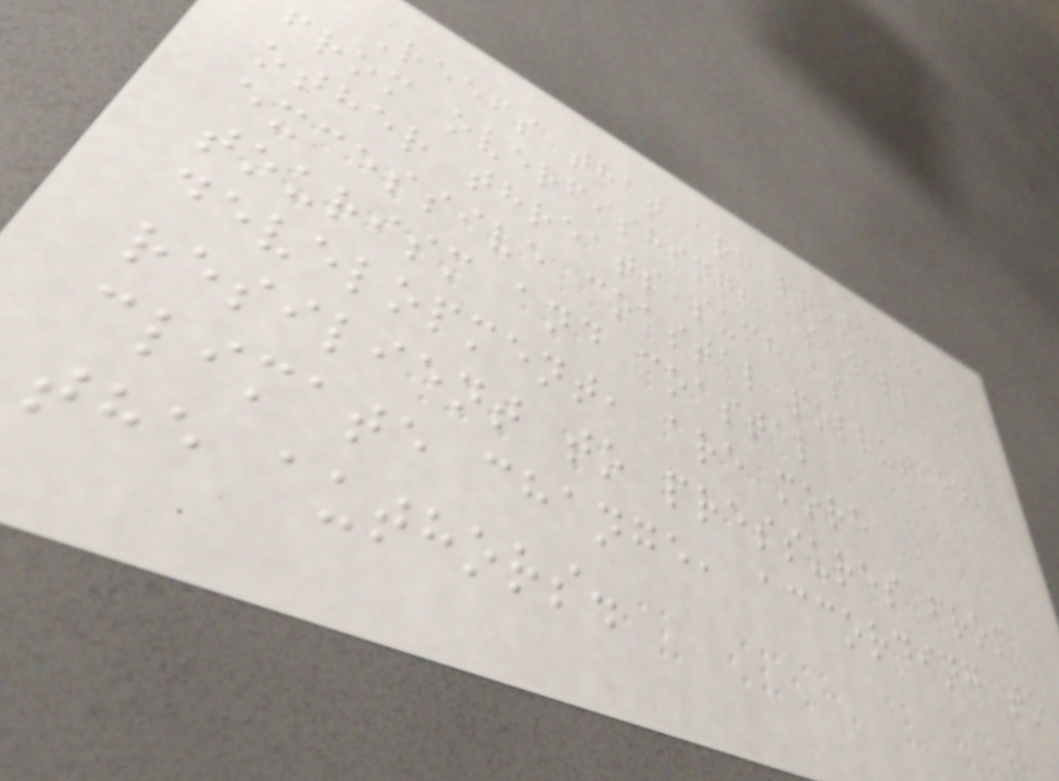Reefs that are protected
from overfishing, as well as
other threats such as
excessive coastal pollution,
tourism and coastal
development, are more
resilient to pressures from
climate change, according to
the authors.
